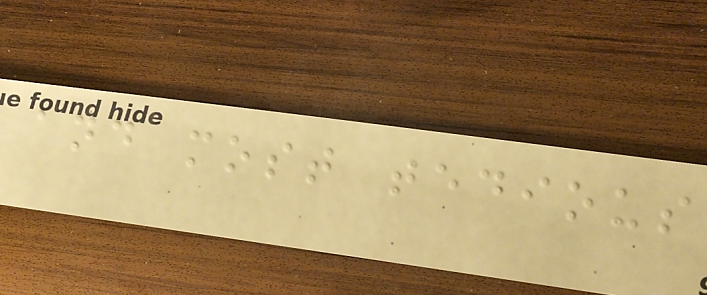and most tedious
